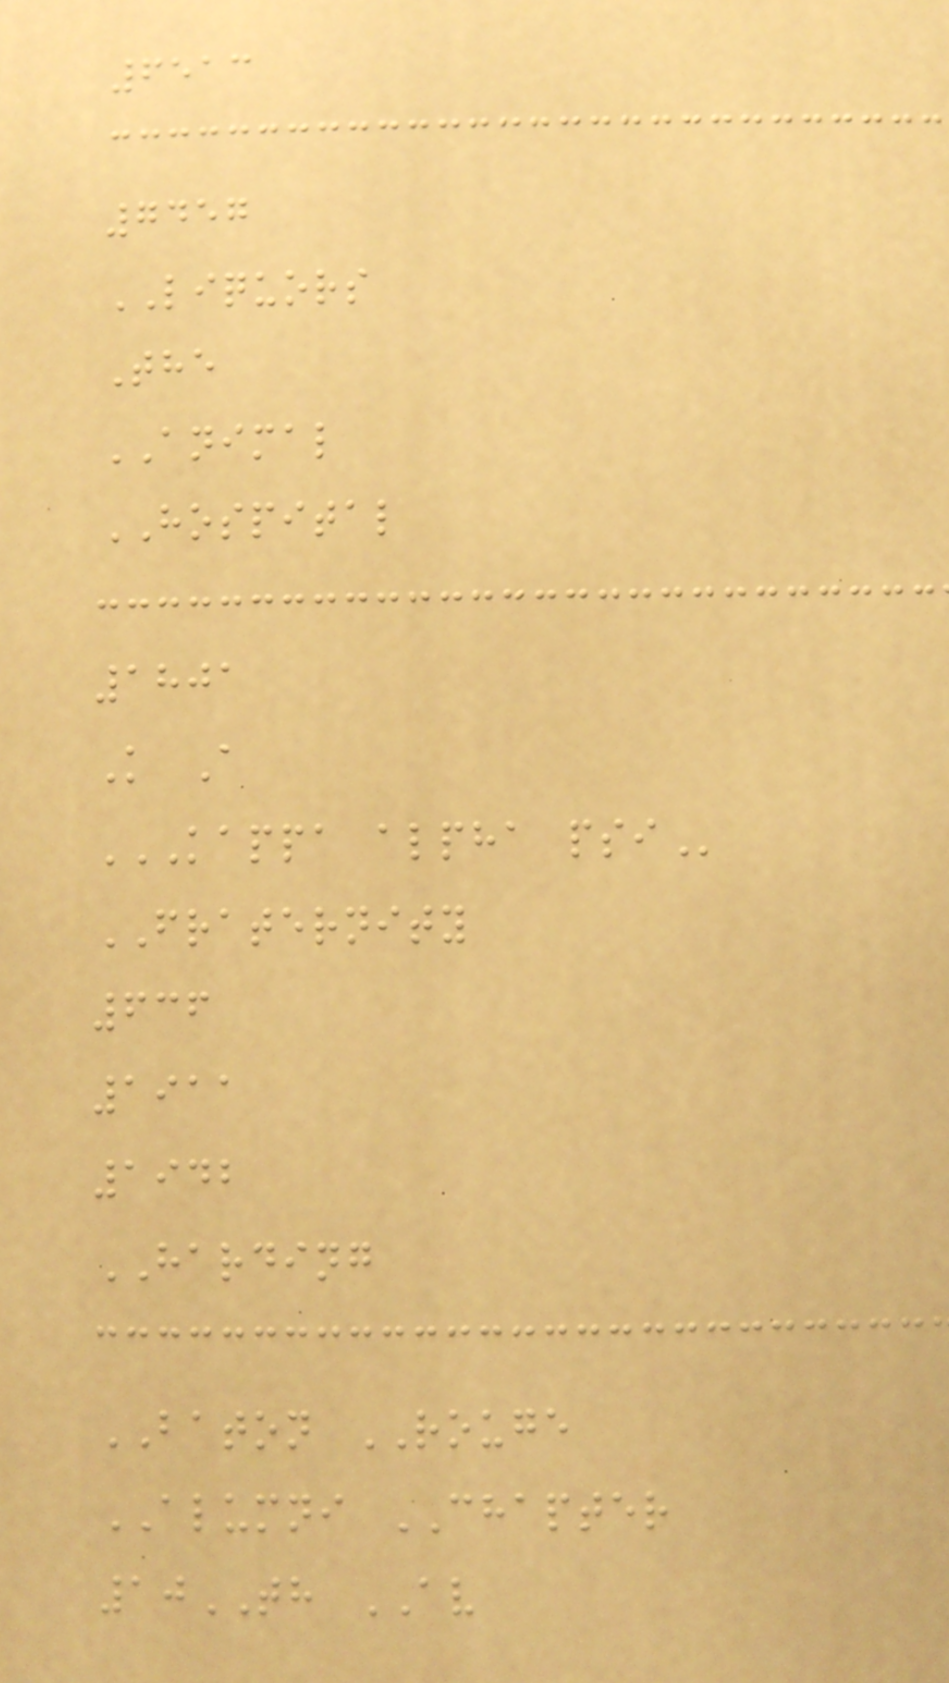6513
7457
LIQUORS
The
ANIMAL
HOSPITAL
1801
K A
KAPPA ALPHA PSI
FRATERNITY
636
1911
1942
HARDING
BATON ROUGE
ALUMNI CHAPTER
10TH AV
